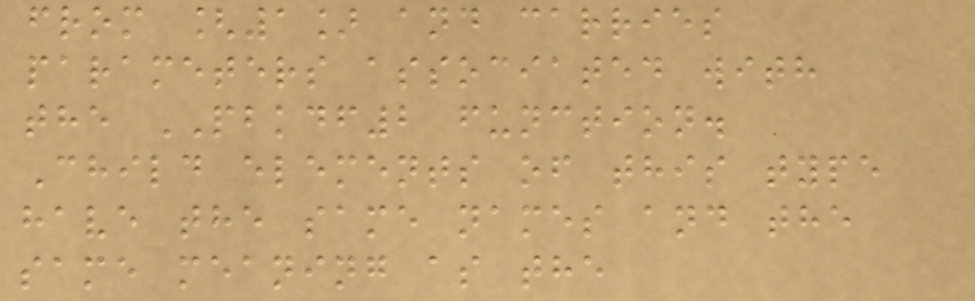from [1] and carries
parameters associated with
the PBKDF2 function.
Child elements of this type
have the same names and the
same meaning as the
